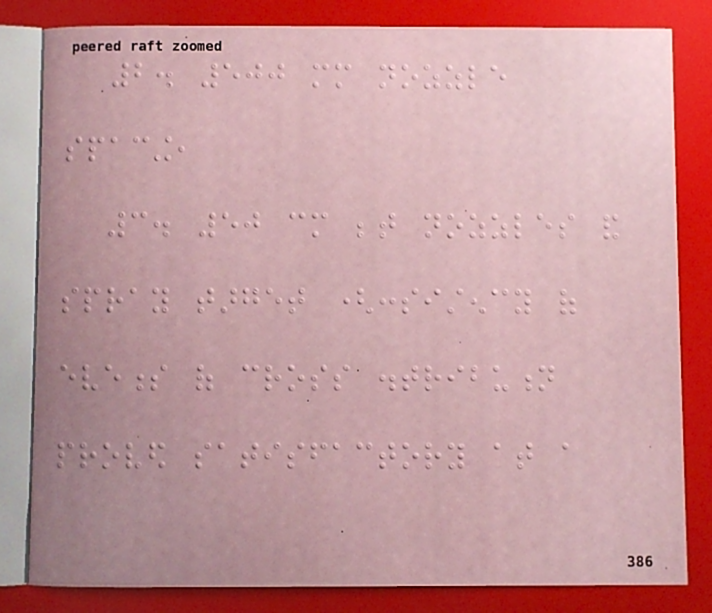2. 500 mm nozzle
spacing,
3. 50 cm between nozzles and
spray target (consistency of
eveness of cross distribution
proved satisfactory at a
